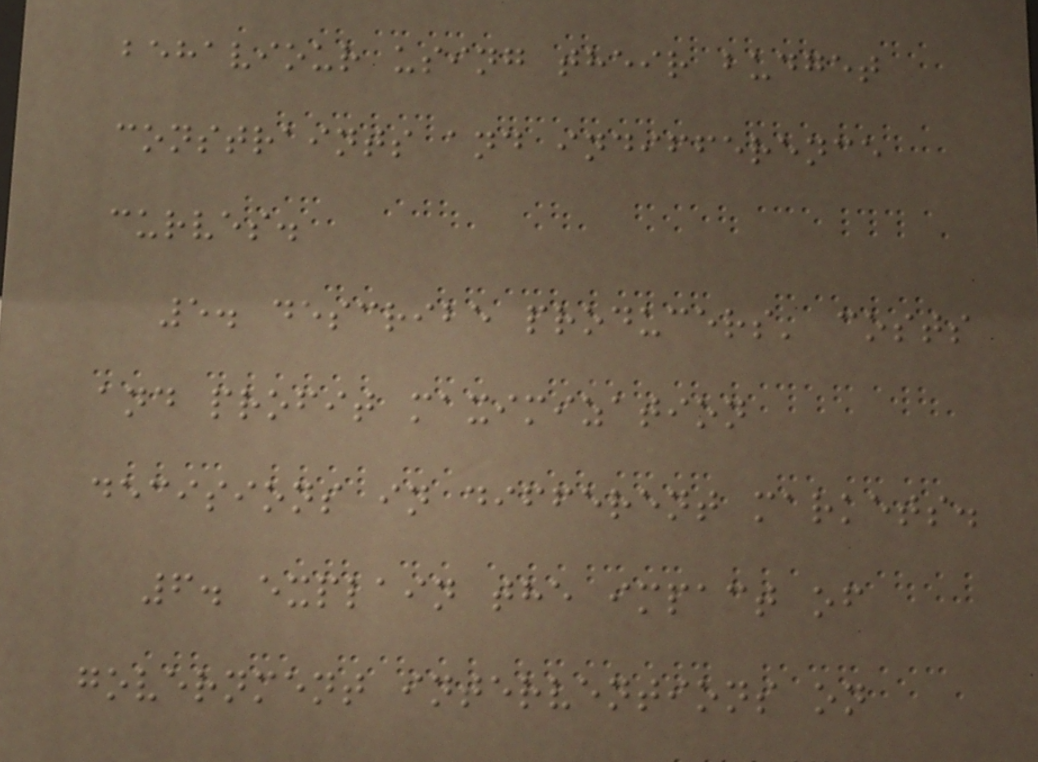behaviour using their budget
constraints and indifference
curves.
5. describe producers' costs
and profit maximization
decisions in different markets.
6. explain the impact of
government interventions on
